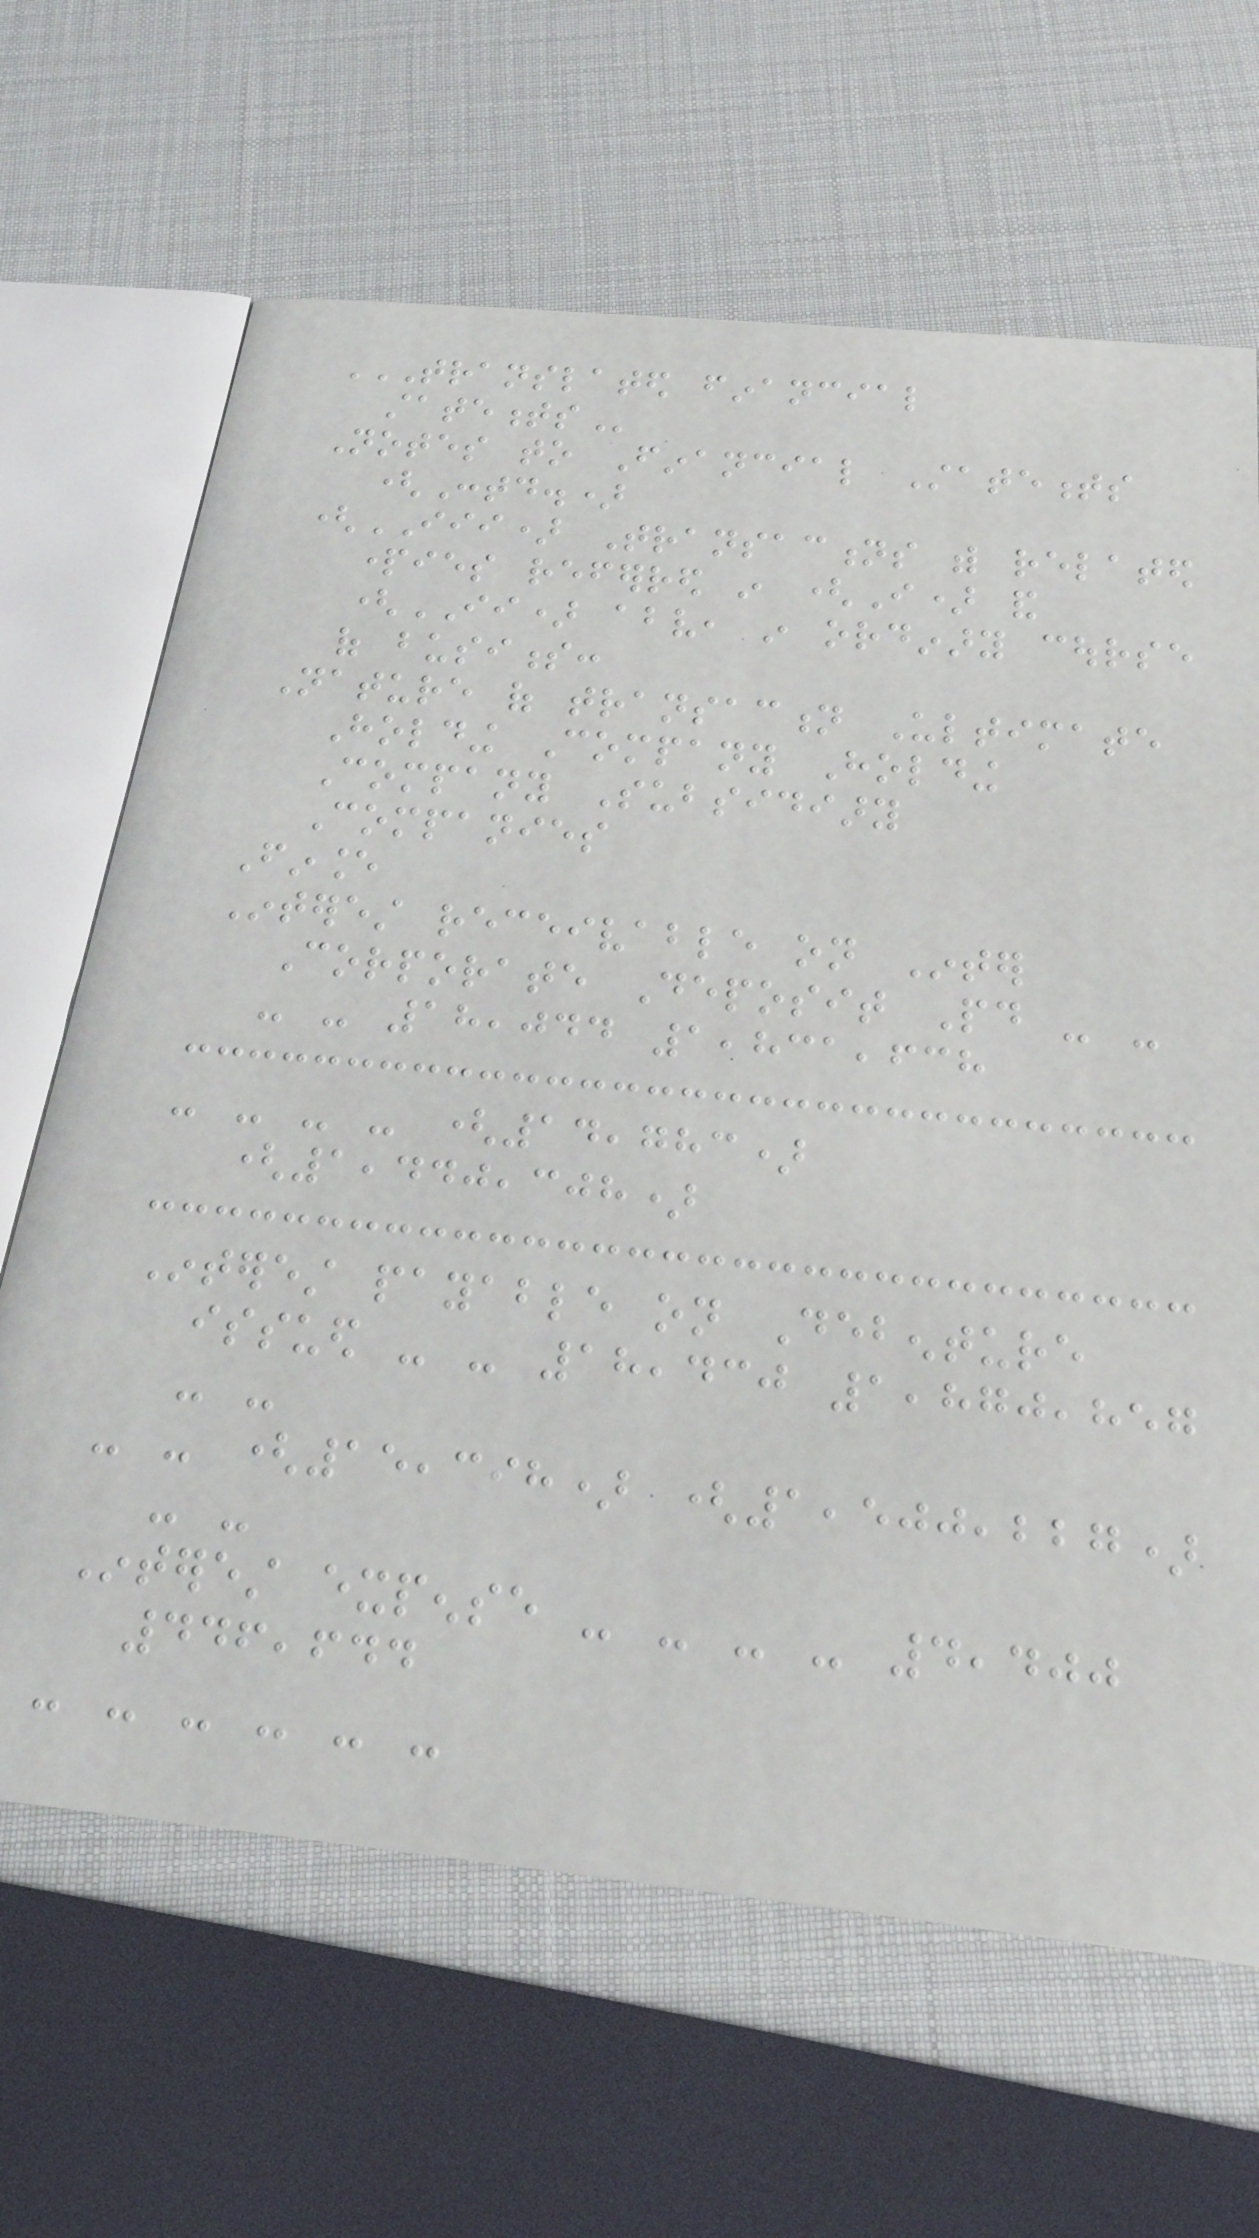TRANSLATED FINANCIAL
STATEMENTS
Notes to Financial Statements
(Contd.)
(III) Transactions with related
parties referred in (I) and
(II) above, in ordinary course
of business:
Nature of transaction Ultimate
Holding Company Holding
Company Subsidiary
Companies
Finance
Interest receivable on Inter
Corporate Deposit Paid - -
- - 18,044 1,831,638
- - - - (14,783)
(1,440,308)
Interest payable on Debenture
issued - - 18,430 1,870,857
- -
- - (15,398) (1,500,227)
- -
Interest expense - - - - 4,400
446,644
- - - - - -
